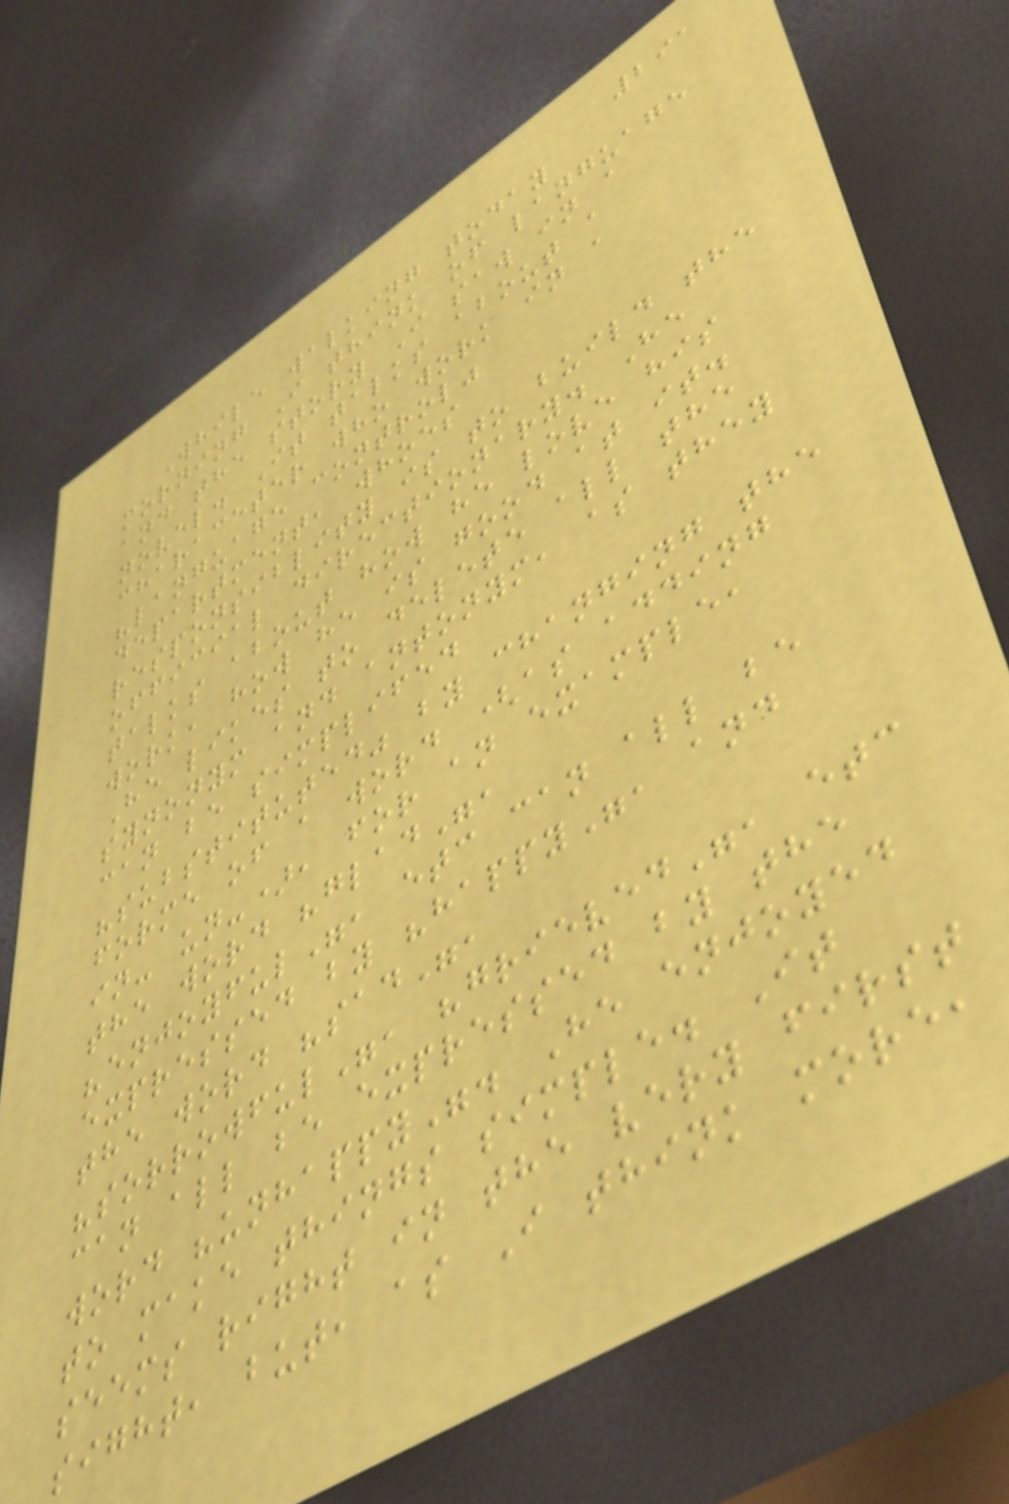291
While walking today
morning I think of language
and the story I saw in a
novel. It talks about a
characeter who work in a
"language control"
department, whoes
responsiblity is to build the
official directionary. He
talks about how he love his
work, how he is good at it.
He likes to delete all the
synonym and antonym, as they
can be simplifed
"substituted" by changing the
forme of a word (as adding
in- un-), for an example,
the word "glad",
"enjoyful", etc can all be
expressed by "happy", and
the word "sad",
"sorrowful", "grieved", etc
can all be expressed by the
word "unhappy". He enjoyed
to make things simple. It
seems right in the very first
sight, but, as I think more,
